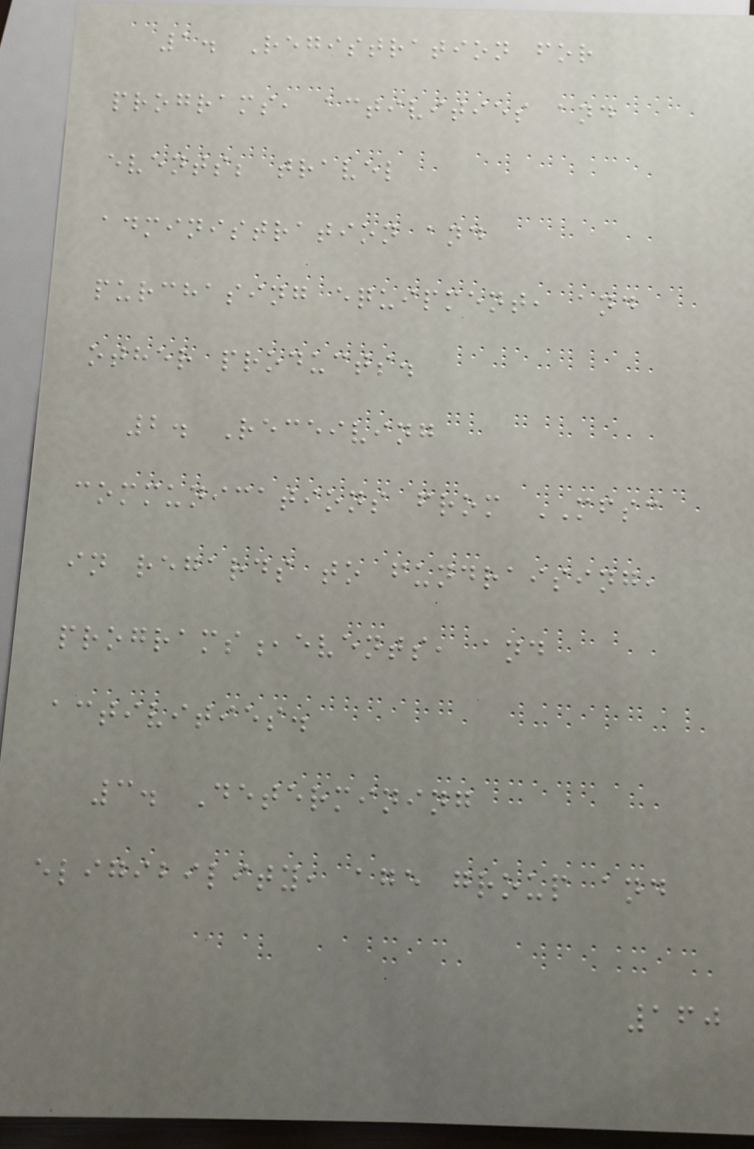1. Registration for
programs, activities and
events; travel
administration and
purchasing equipment, and
other products.
2. Receiving
communications from MFSC
in regards to fundraising,
programs,events, and
activities.
3. Determining
eligibility, age group and
160
